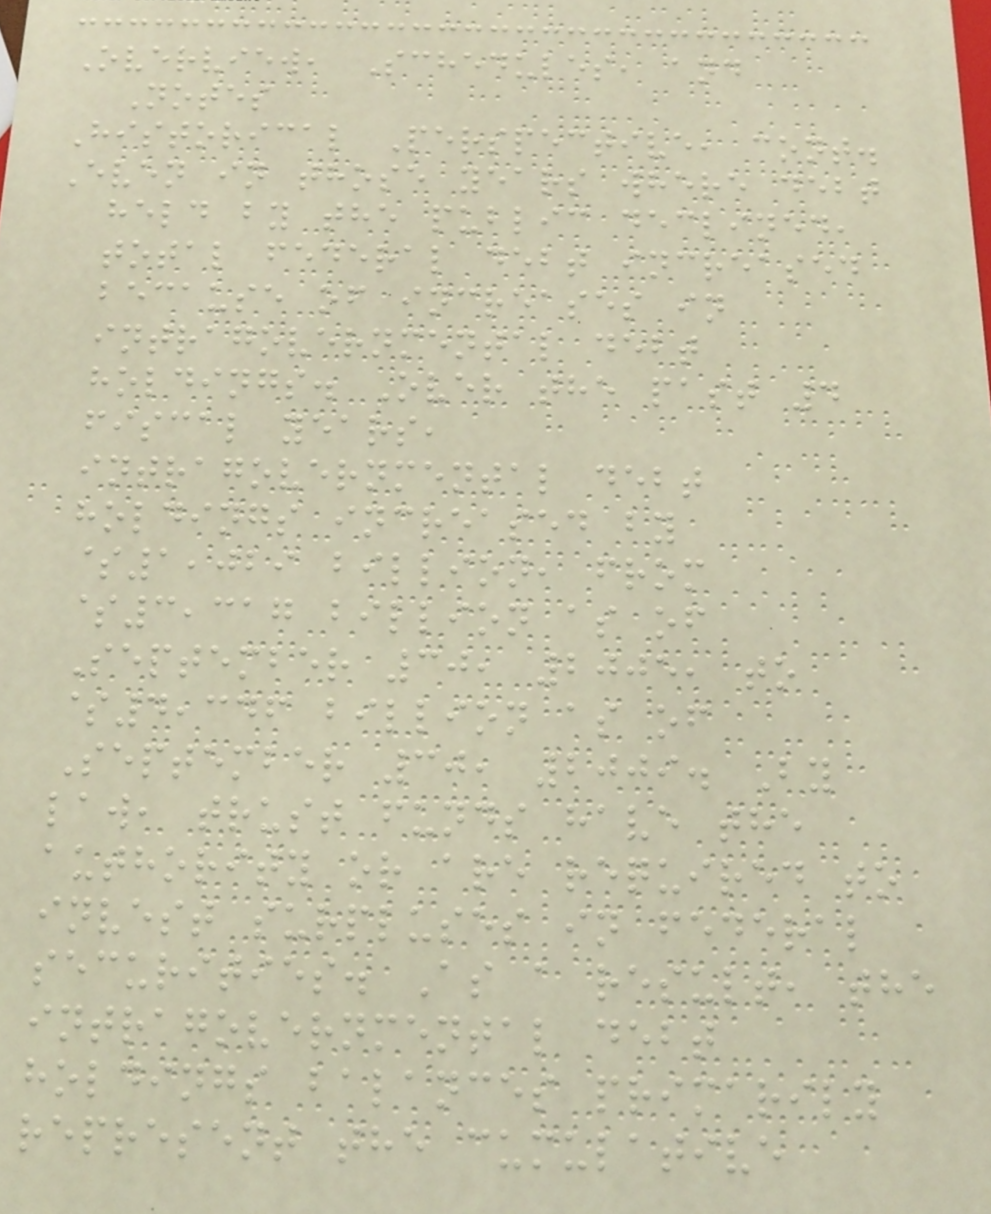Overview, Schedules, and
Notes
Historical Perspective, cont.
Even in those years where debt
held by the public declined,
total federal debt increased
because of increases in
intragovernmental debt
holdings. Over the past 4
fiscal years,
intragovernmental debt
holdings increased by
$1,029 billion, from
$3,317 billion as of
September 30, 2005, to
$4,346 billion as of
September 30, 2009. By
law, trust funds have the
authority or are required to
invest surpluses in federal
securities. As a result, the
intragovernmental debt
holdings balances primarily
represent the cumulative
